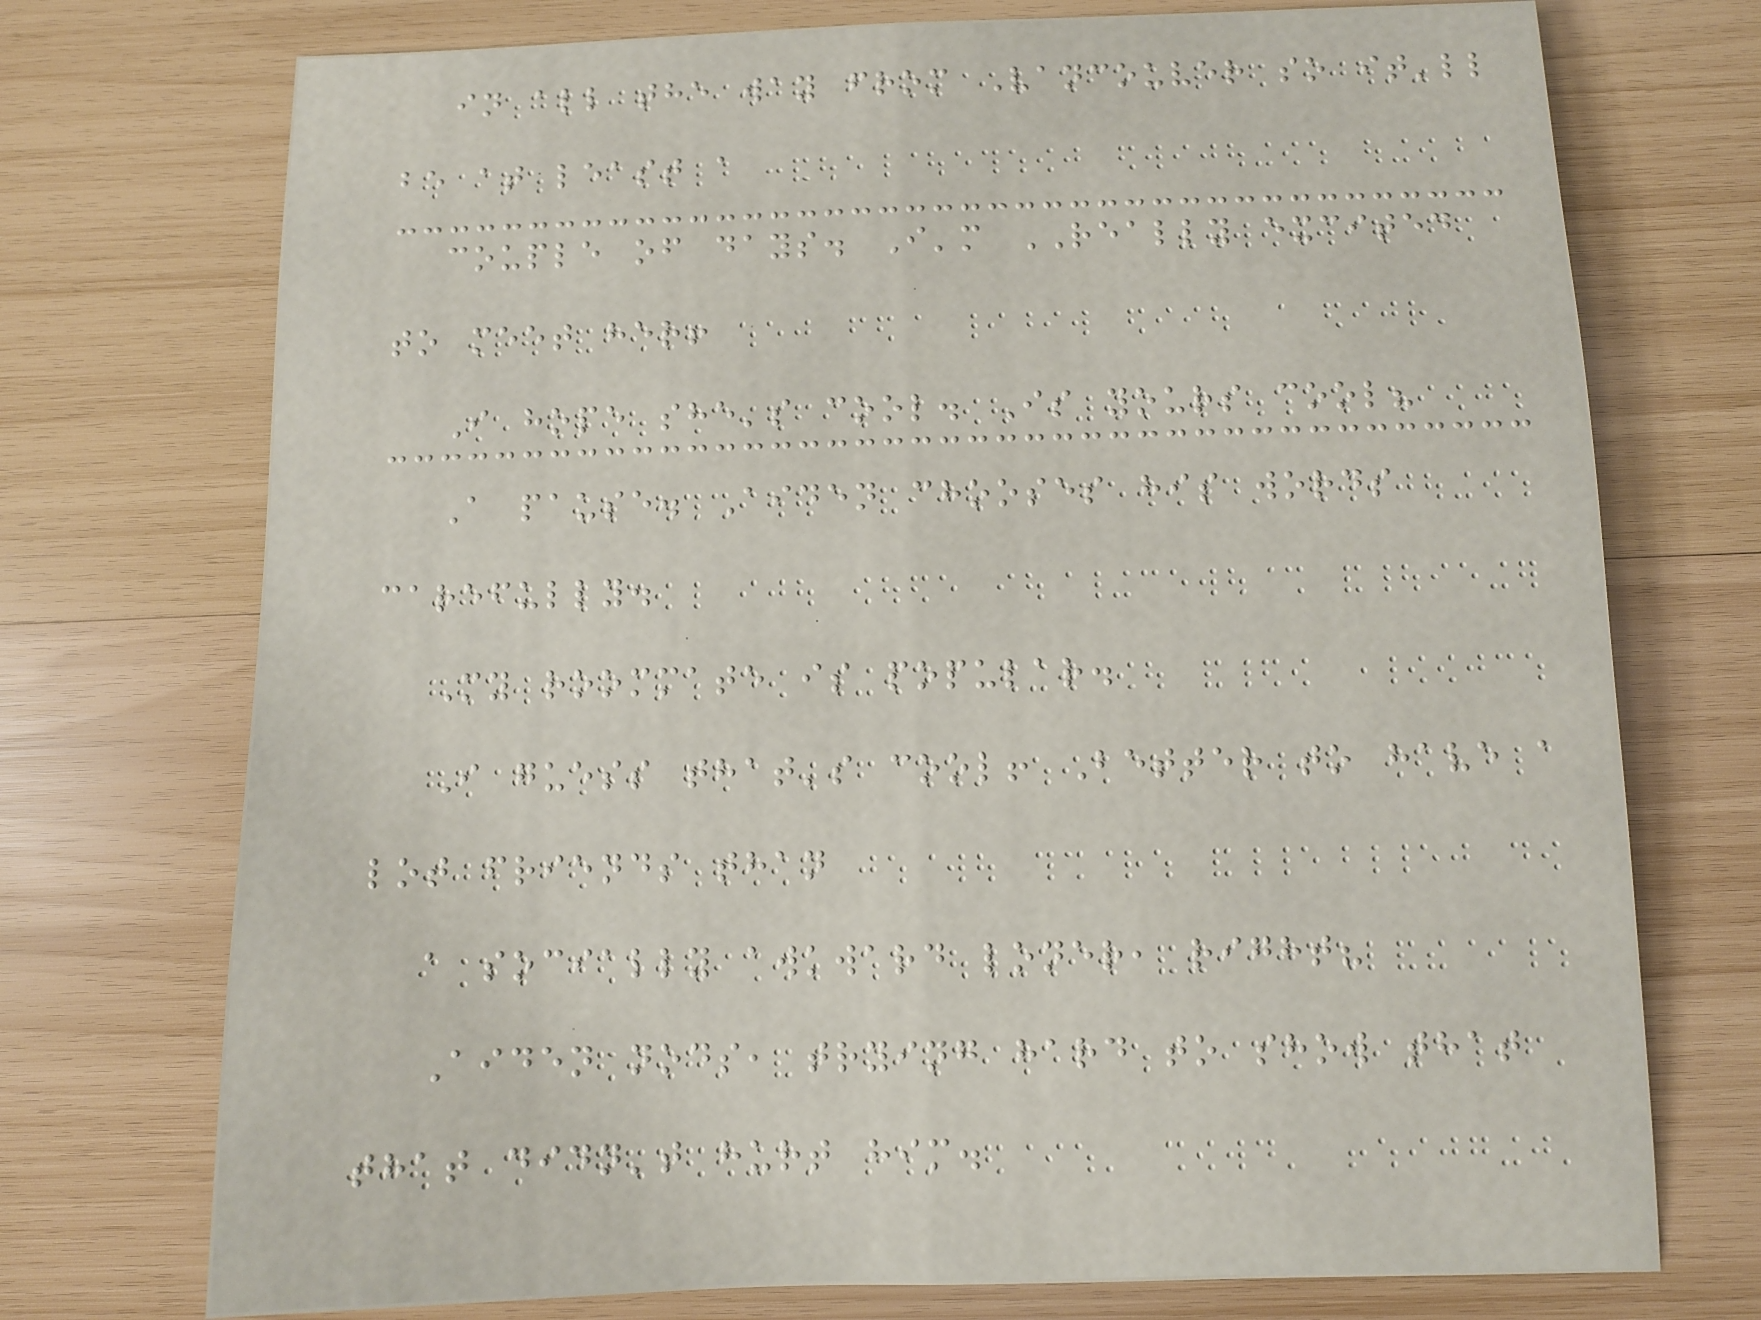in all the way from Vancouver so it'll
be at least a
couple of days. I'm REALLY excited
to meet her!
I hope she's cool. Is yours cool?
A pause. Aiden chooses his words
carefully.
My roommate is popular.
I guess that's cool! Better to have a
lot friends than
a socially awkward loner, right?
Aiden nods, trying hard to show that
that didn't hurt him.
